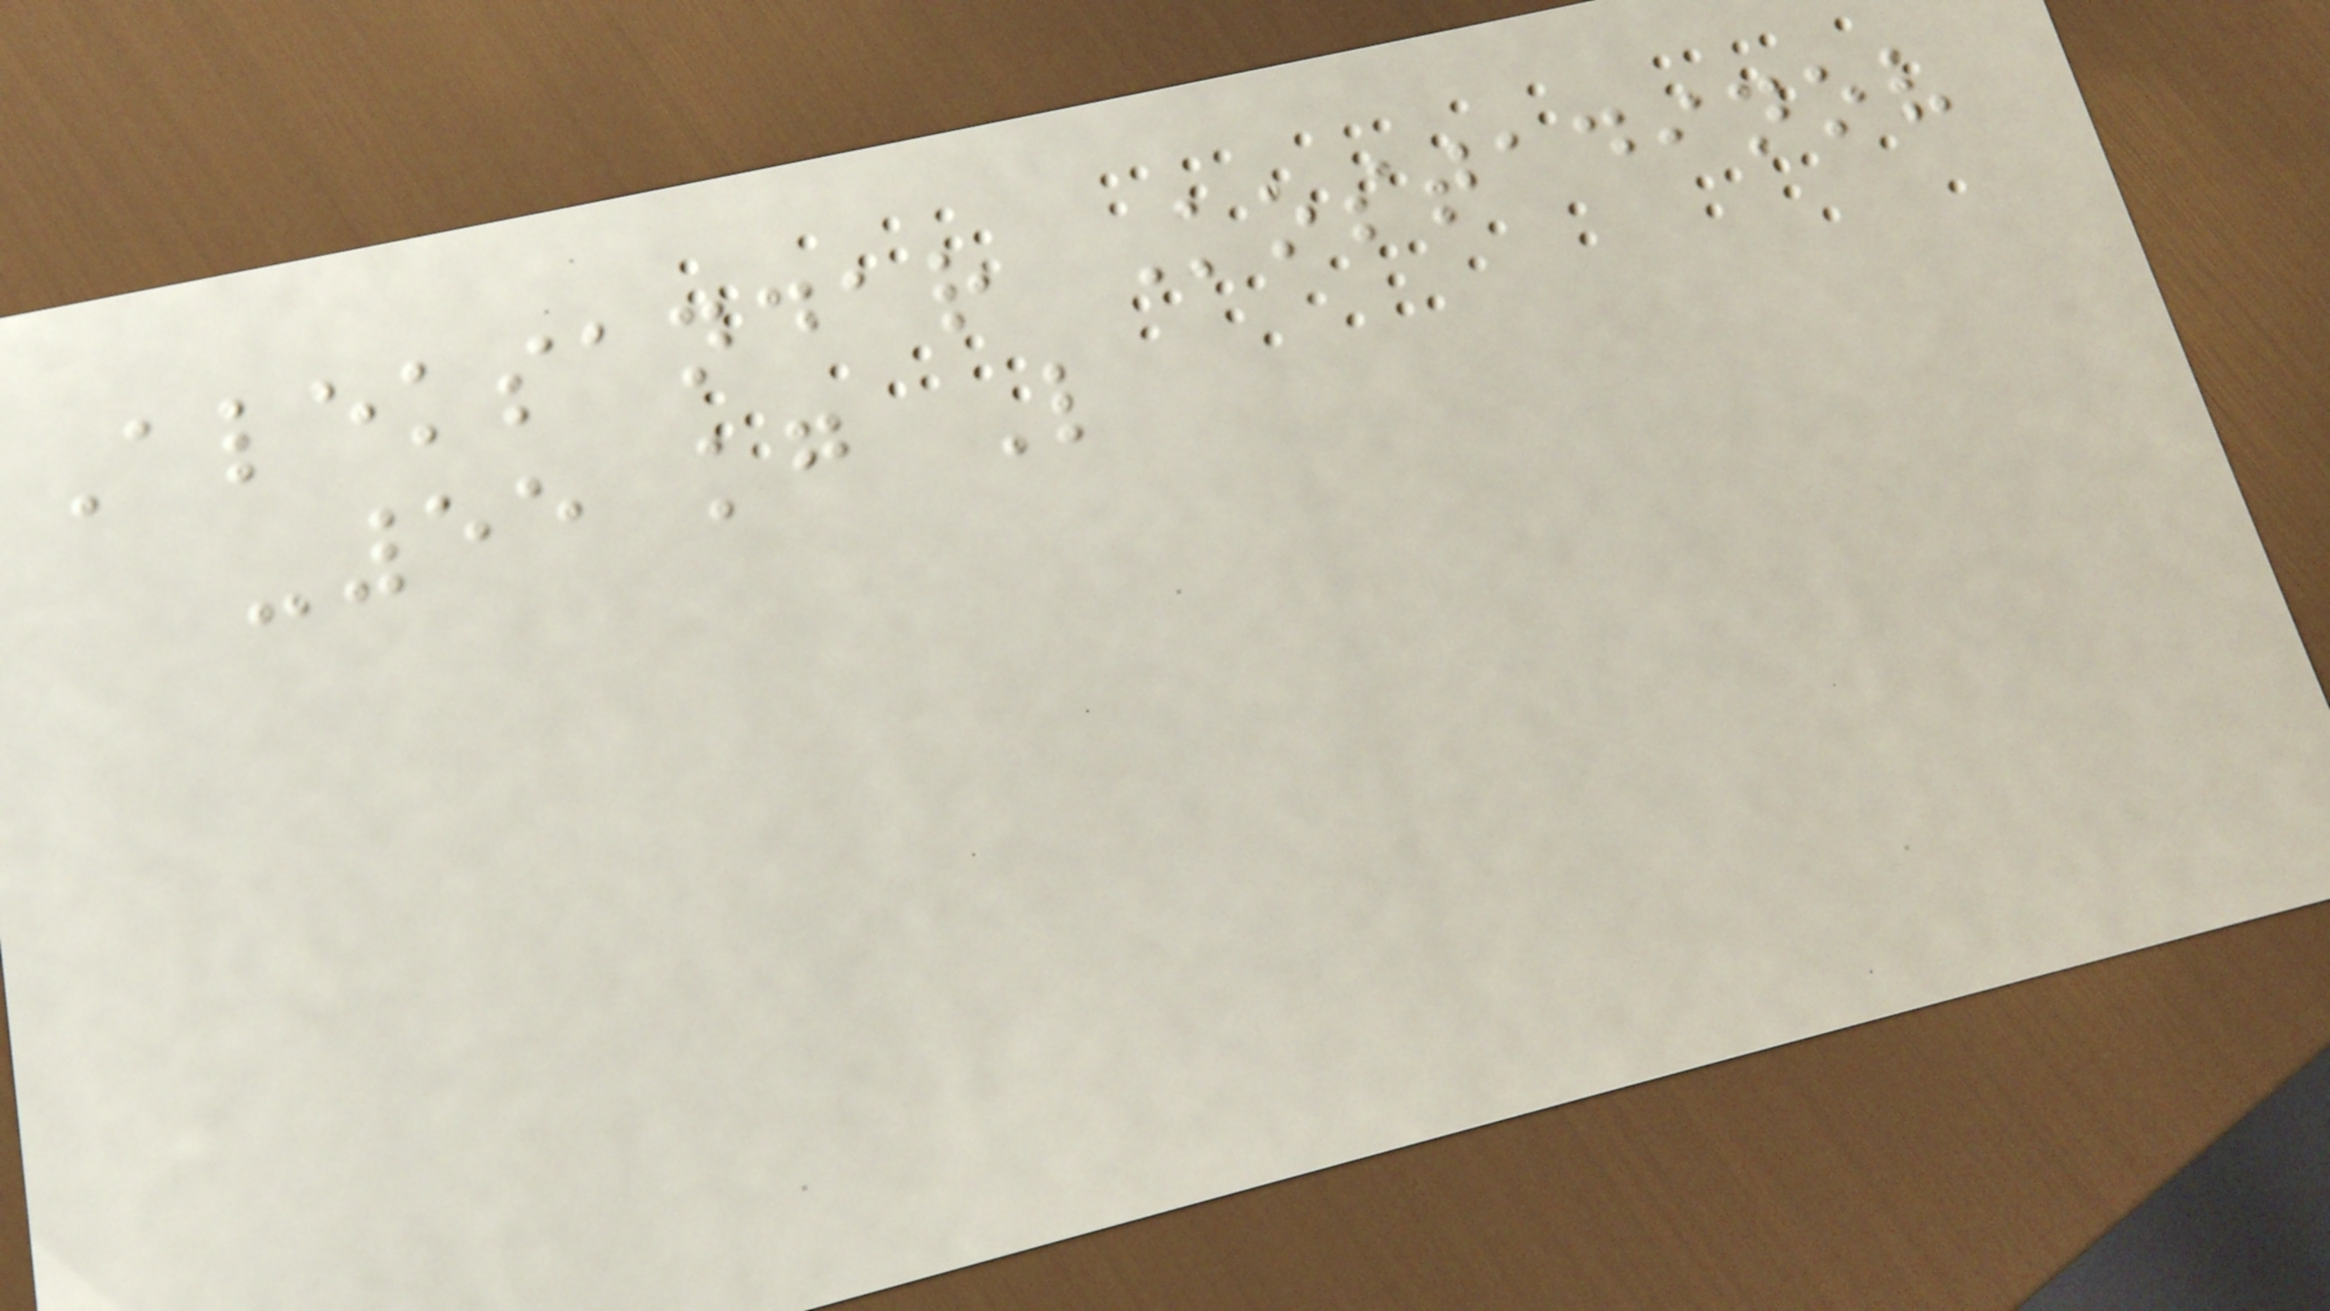Aleksandar Kostadinov
-55 kg L
